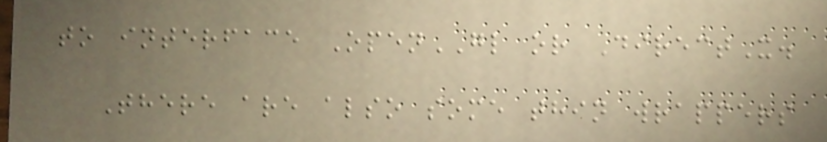to interface OpenGL or DirectX.
There are also some thin wrappers
